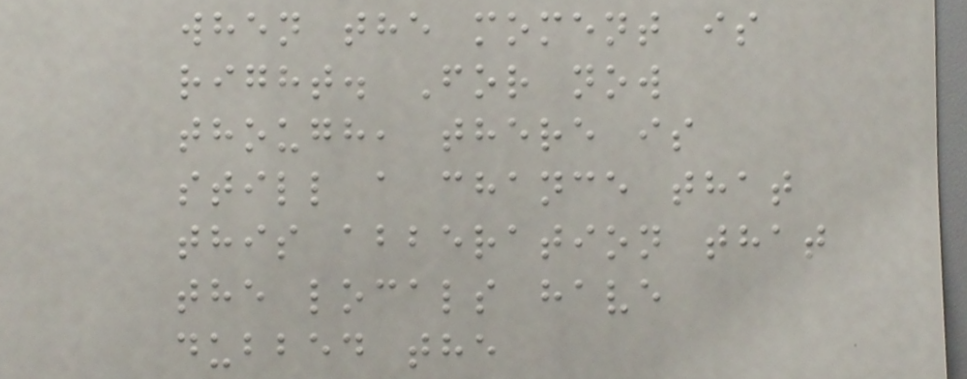when the moment is
right. For now
though, there is
still a chance that
this abberation that
the locals have
dubbed the
